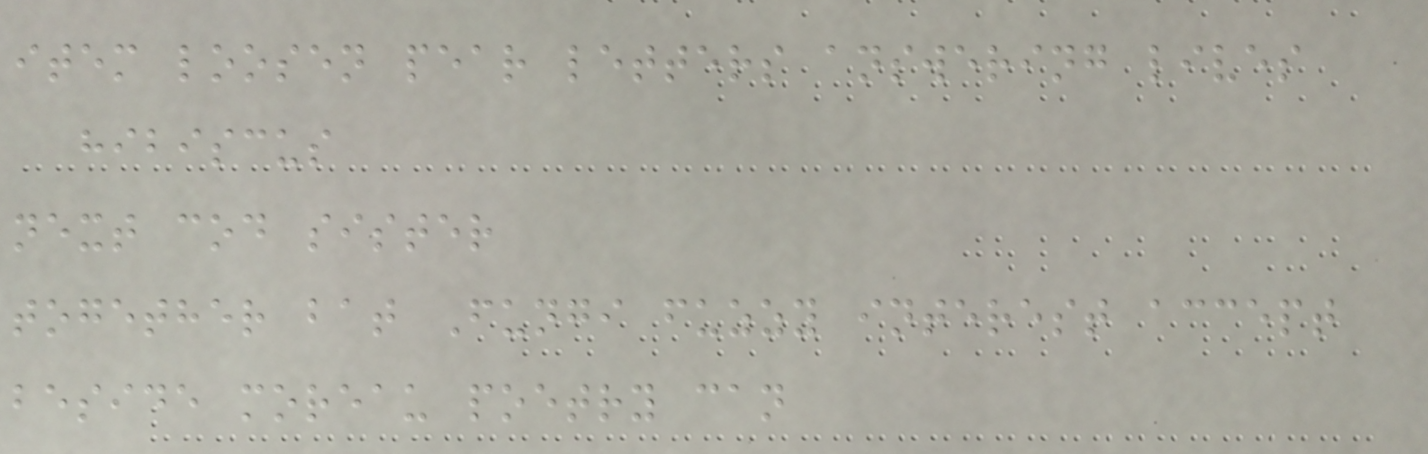item loosen pear letters answering lives
hibiscus
next cod sister
together bat Fungi fuzzy interest accept
beside moreau poetry can
